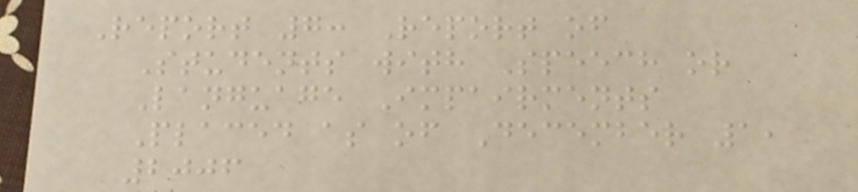Report 7: Report of
Students with Speech or
Language Impairments
Placed as of December 1,
2006
